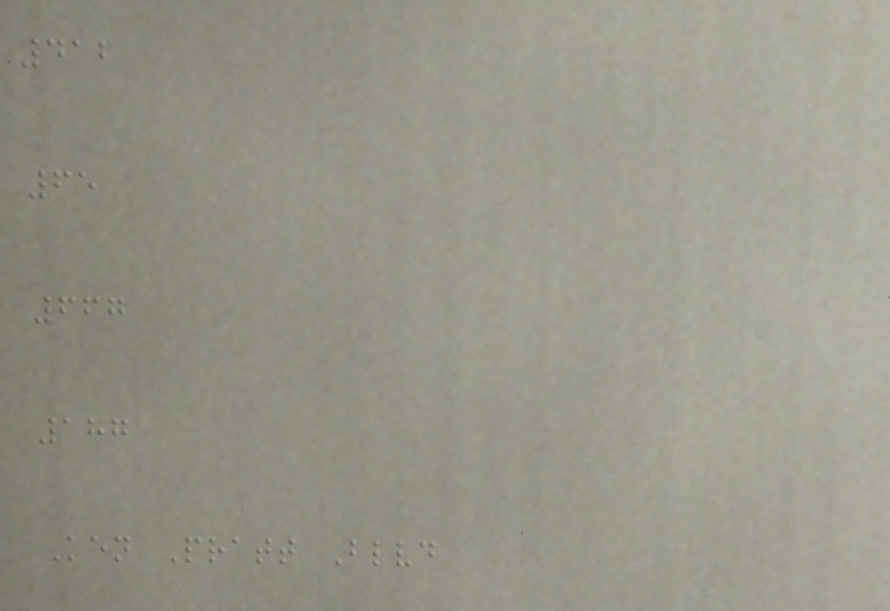412
65
667
187
Ken Pratt Blvd
